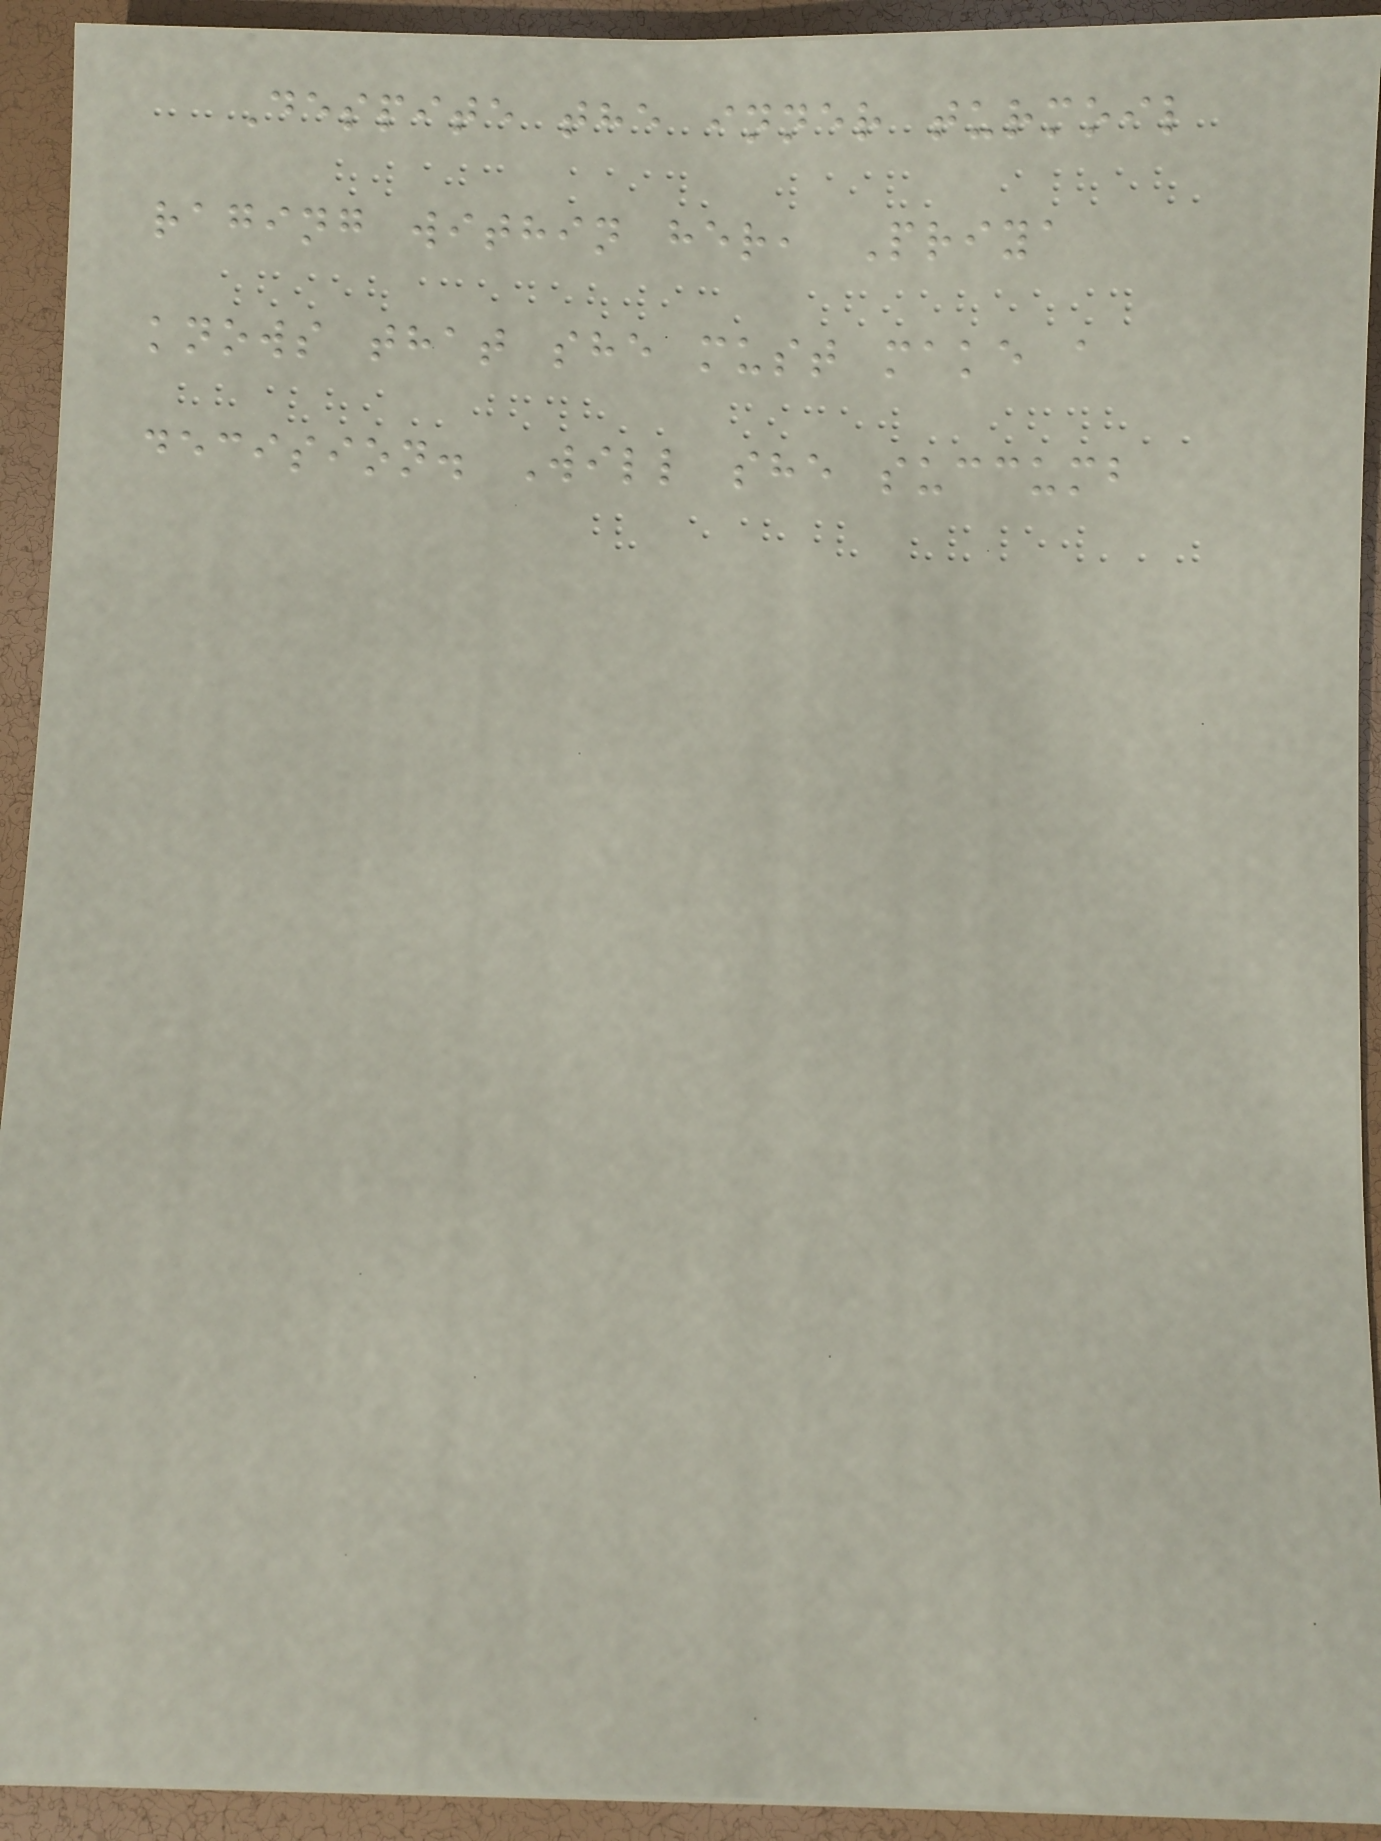Despite the inner turmoil
raging within her, Priya
knows that she must make a
decision. Will she succumb
